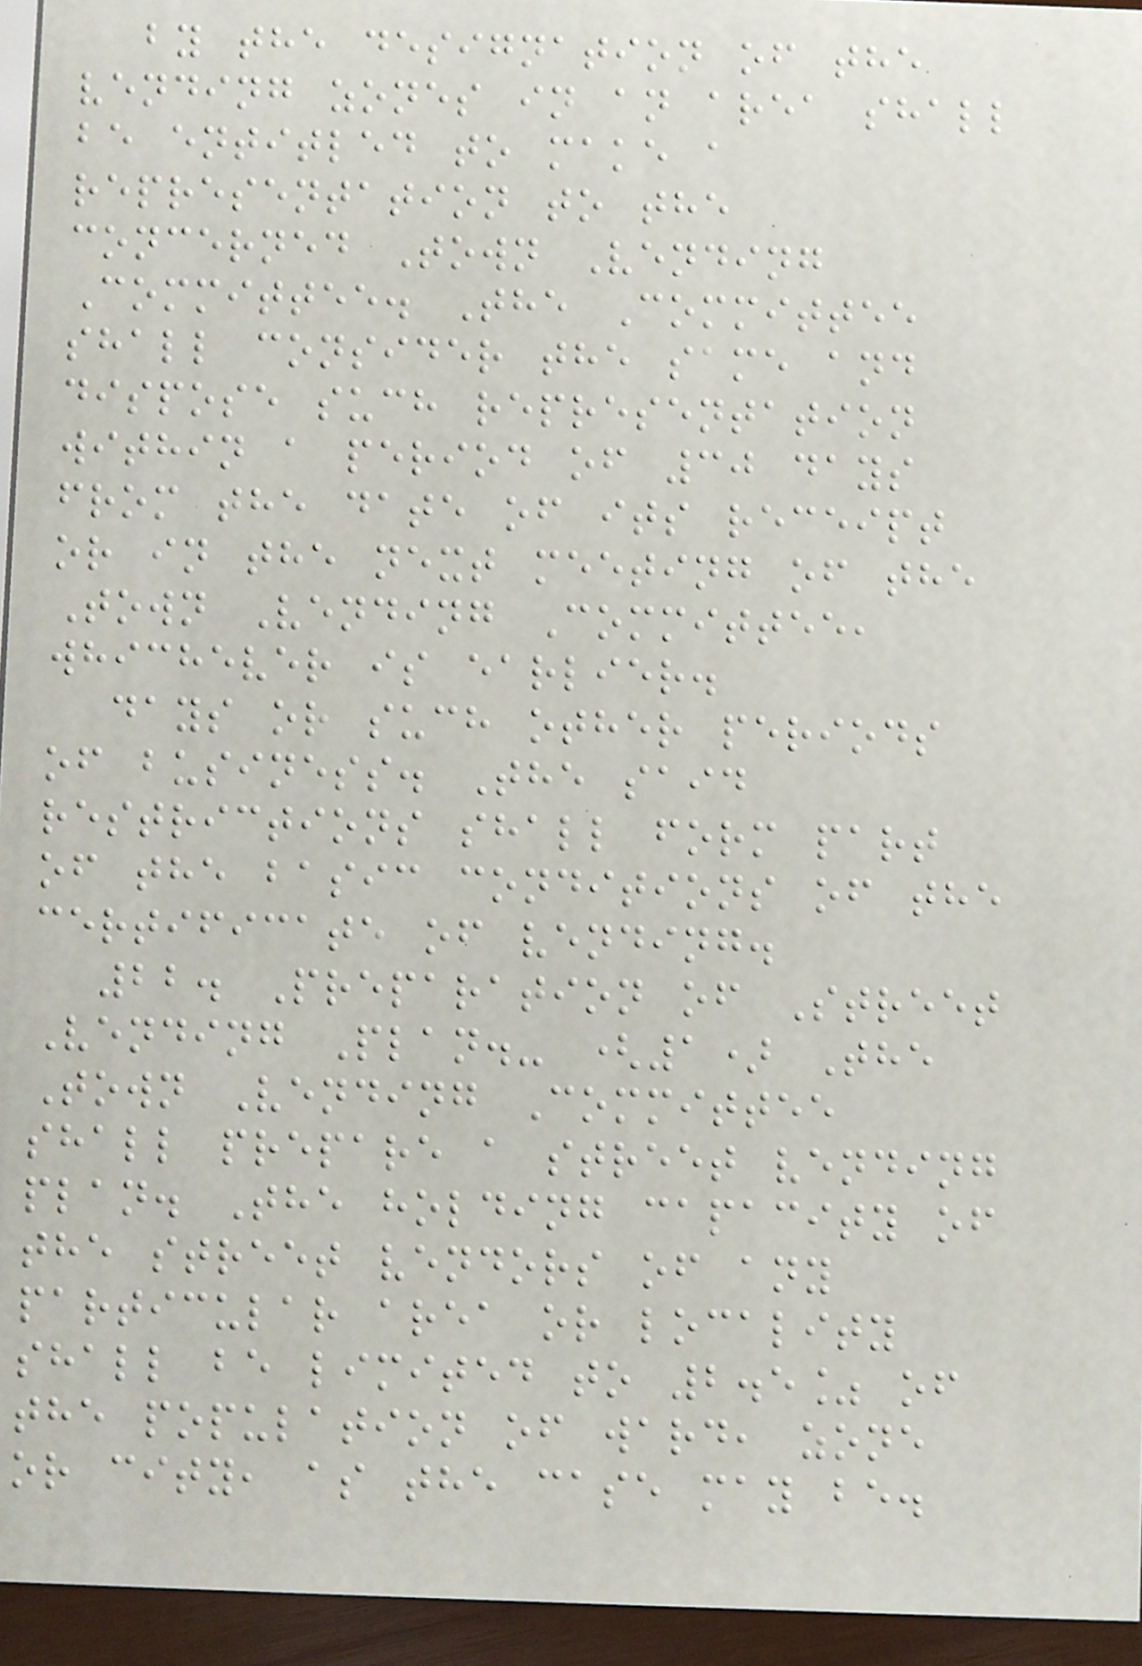by the designation of the
vending zones in an area shall
be entitled to make a
representation to the
concerned Town Vending
Committee. The Committee
shall consider the same and
dispose such representation
within a period of 30 days
from the date of its receipt
or in the next meeting of the
Town Vending Committee,
whichever is earlier.
days or such other periods
of business. The said
restrictions shall form part
of the basic conditions of the
certificate of vending.
22. Preparation of Street
Vending Plan.- (1) The
Town Vending Committee
shall prepare a street vending
plan. The holding capacity of
the street vendors of any
particular area or locality
shall be limited to 2.5% of
the population of ward, zone
or city, as the case may be.
